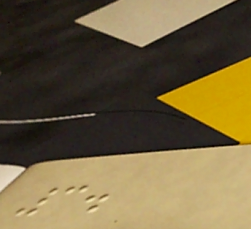3.
